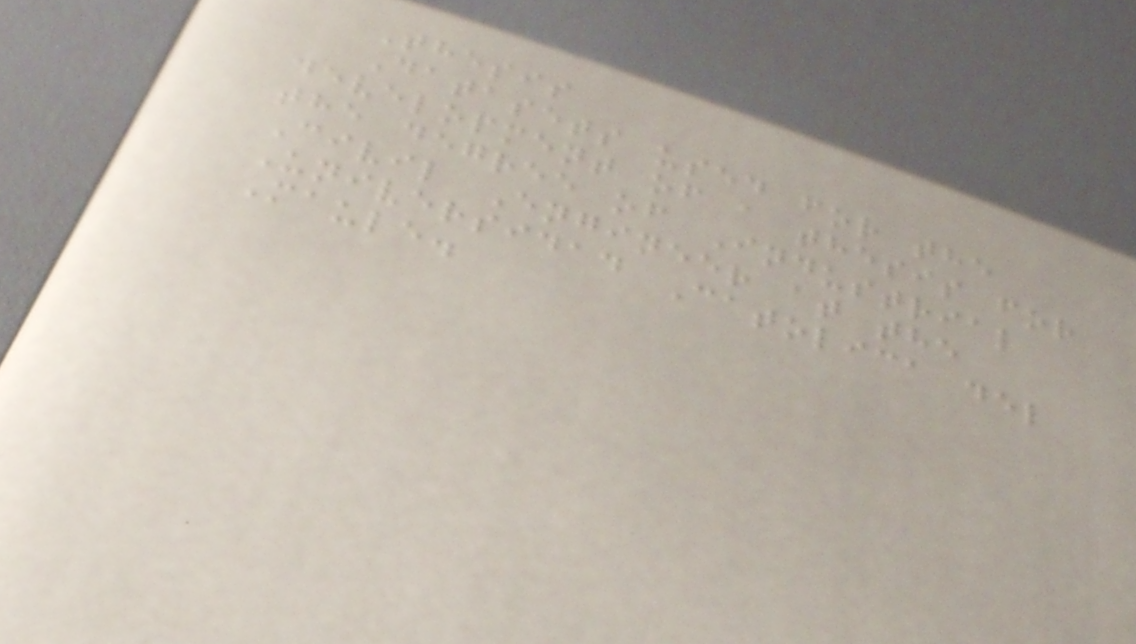Thesis
Datasets used for the
development of a thesis for
the degree of Industrial
Civil Engineer at the
Universidad Catolica del
Maule.
